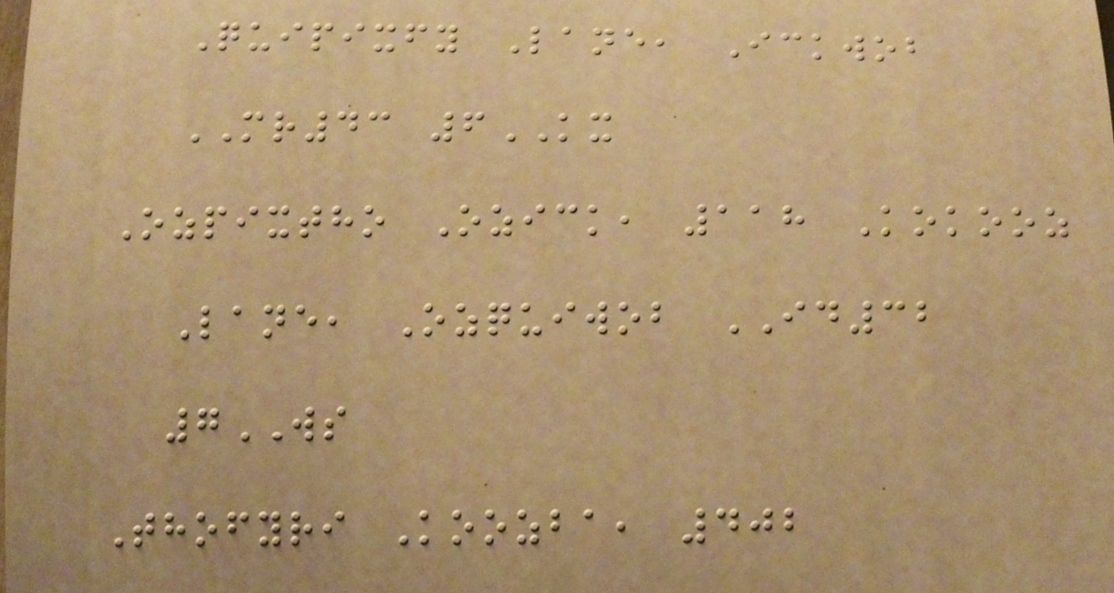Quipixfy Lane, Ickwob
MR43 6KX
Ozpixtho Ozick, 118 Kokooz
Lane, Ozquiwob ID32
7WS
Thofyri Koozba, 402
